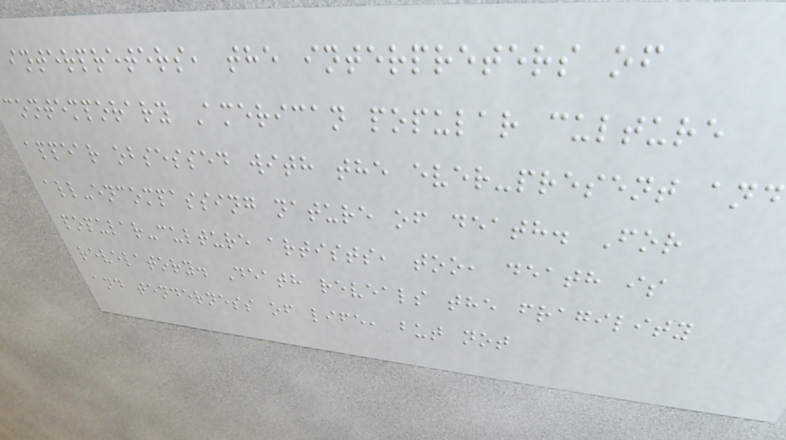interpreters, the interpreters of
contemporary American popular culture
appear obsessed with the ever-present and
all-encompassing nature of death. For
popular-culture artists, too, death is
revelatory. Death reveals the fragility
and tenderness of life, but not
